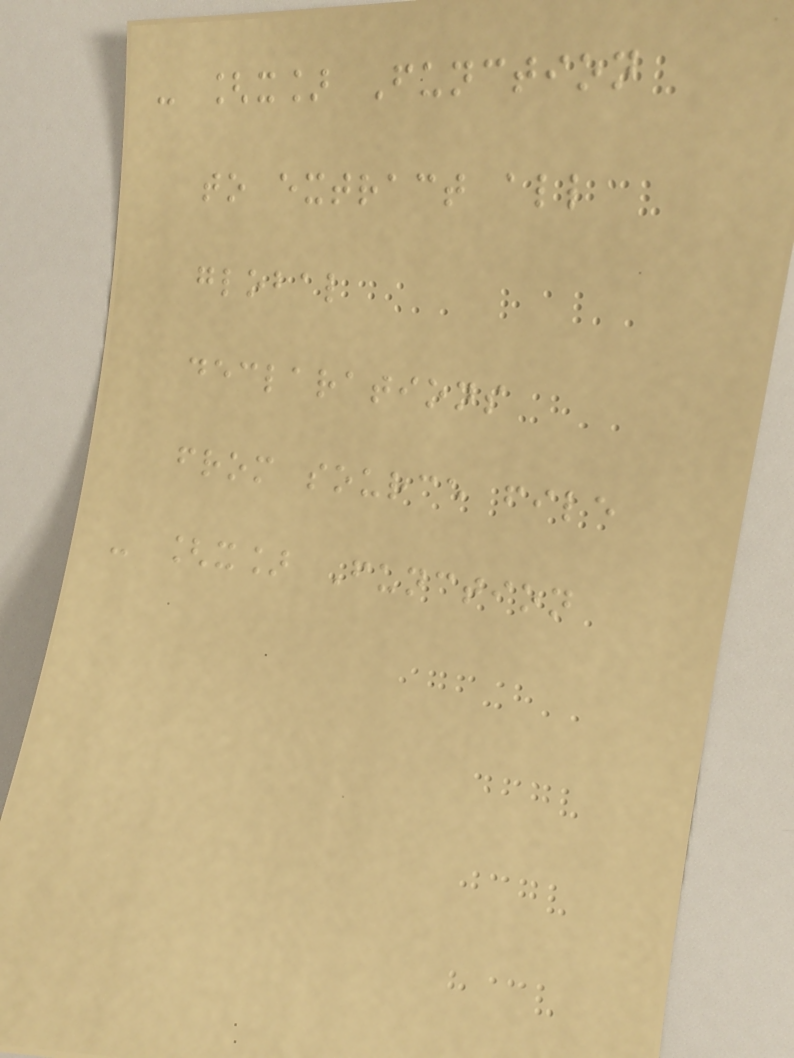- [x] Function
to extract all
global
declarations
from source file
- [x] Function
